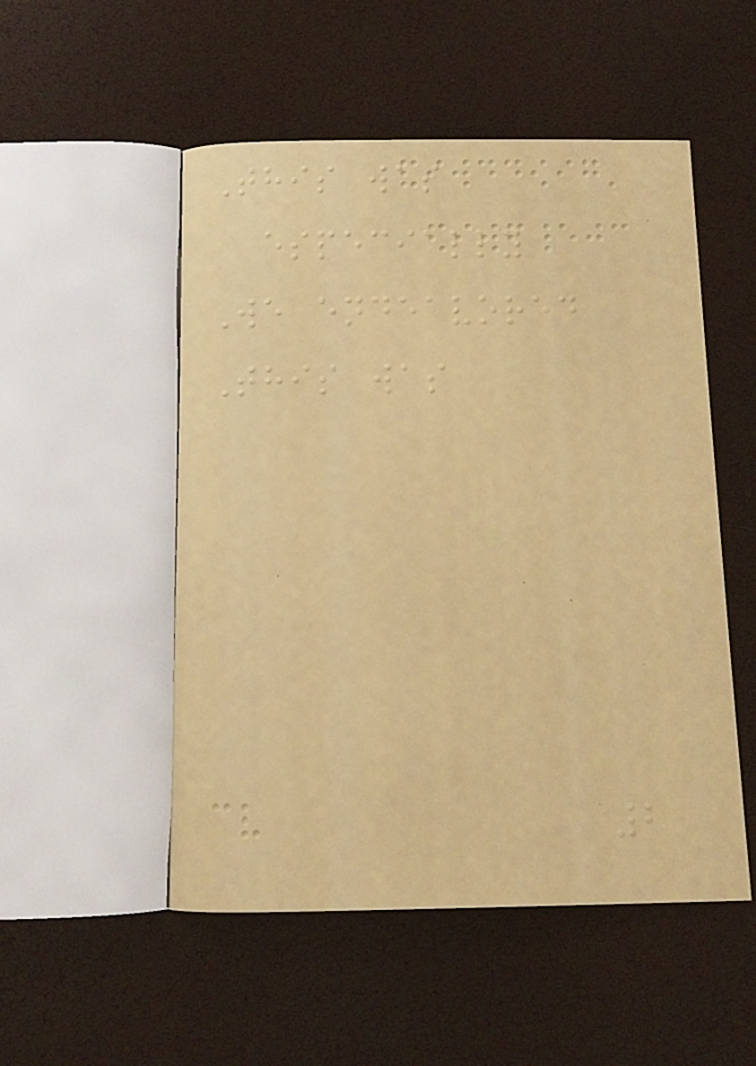This was
especially
We endeavored
This was
2
